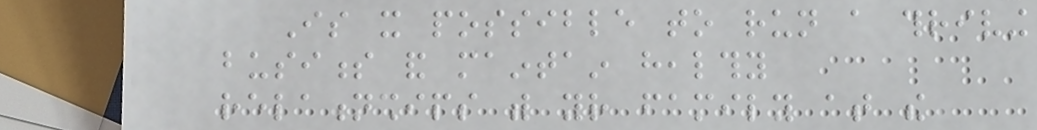Is it possible to run a thriving
business and maintain healthy
relationships with your family at the
